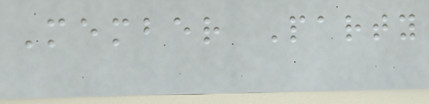Member Party
